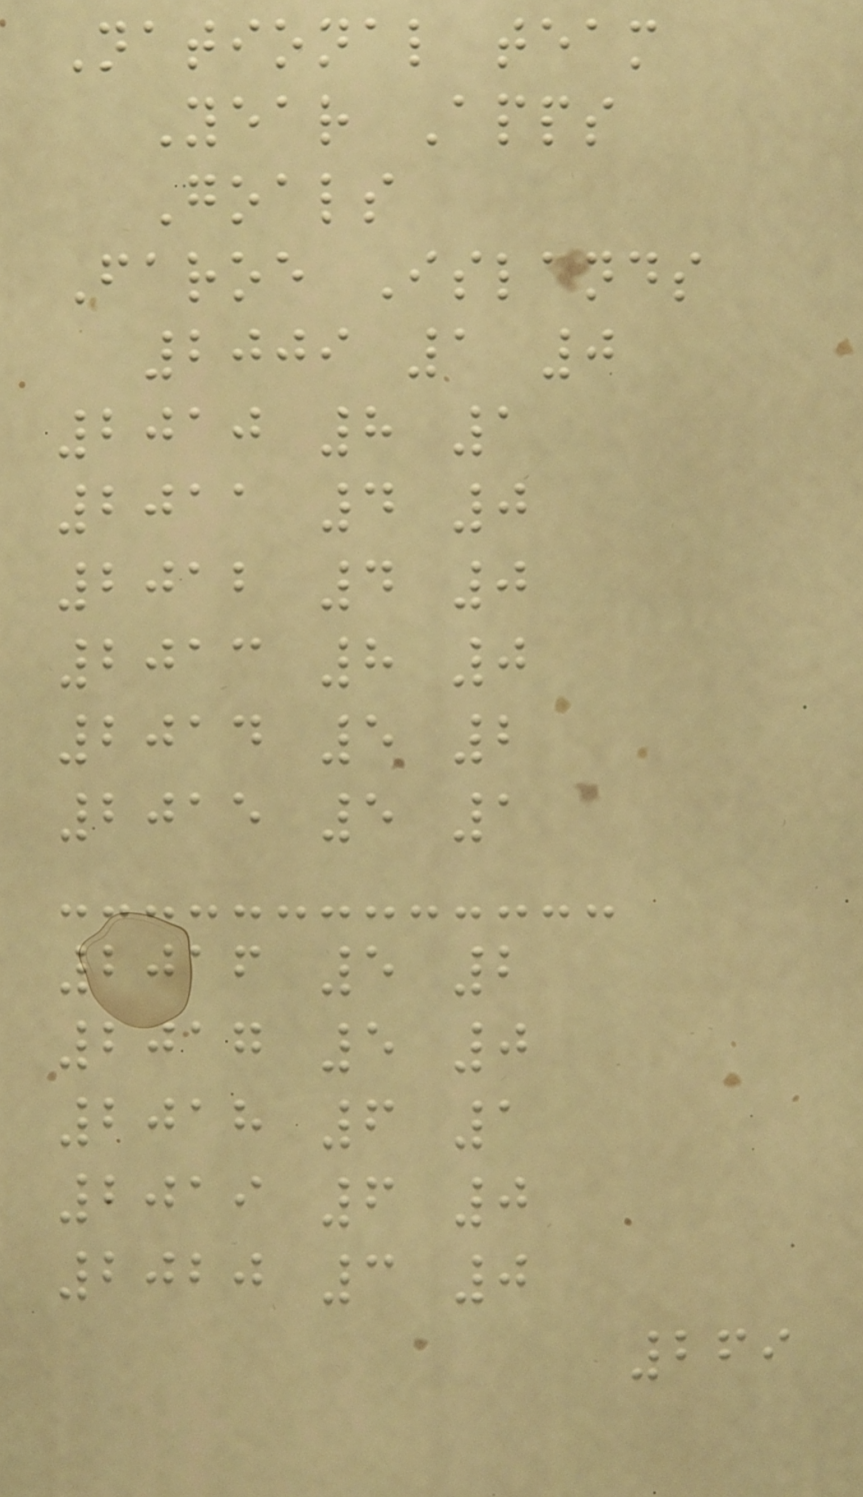National team
Year Apps
Goals
Faroe Islands
2009 1 0
2010 8 1
2011 4 0
2012 4 0
2013 8 0
2014 5 2
2015 5 1
2016 5 2
2017 5 0
2018 6 1
2019 6 0
2020 3 0
269
